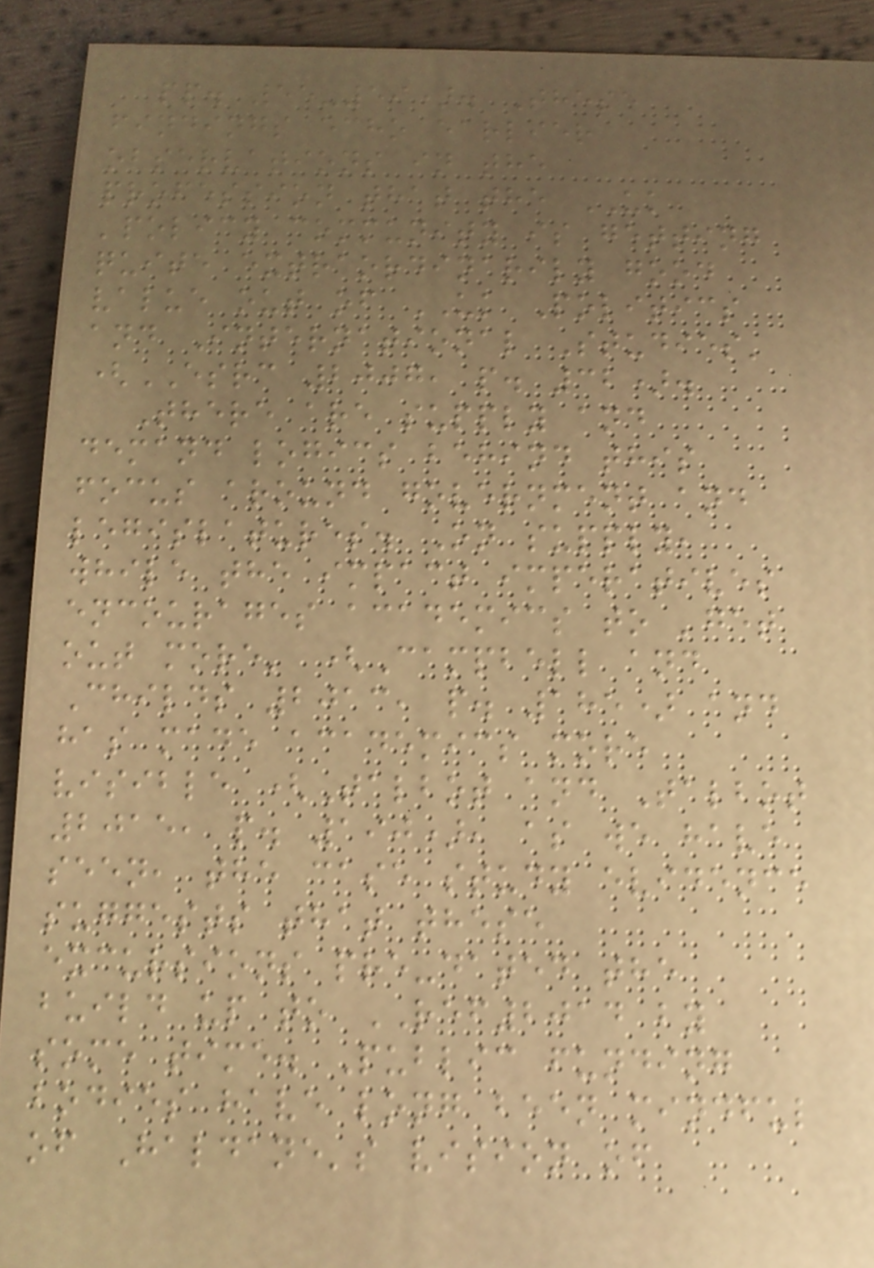pp. 55-59). These
findings echo earlier
observations in the
profession that the UK
'policy community is getting
quite extraordinarily good
value out of UK Politics
and International Studies'
(ESRC 2007, p. 32).
There are supply and
demand logics behind this
focus around government and
legislatures. On supply,
while the impact imperatives
encourages academics to 'get
out more' (Campbell and
Childs 2013, p. 185) and
has made academics more
visible (Talbot and Talbot
2015, p. 190), as we have
seen, the case study evidence
suggests that these
excursions pre-dated the
build up to REF2014 by
some time. Public funding
bodies have long been mindful
of Haldane's vision of
